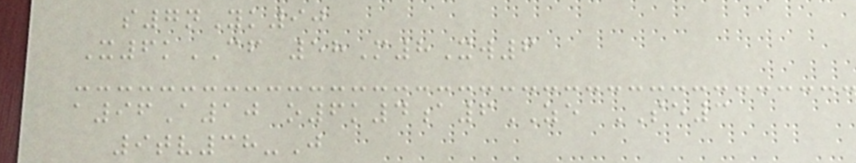s7nYk90
X6kCF 58M8Xw6
a96A10 o6k4a6ZE SE3
9tv38-J
